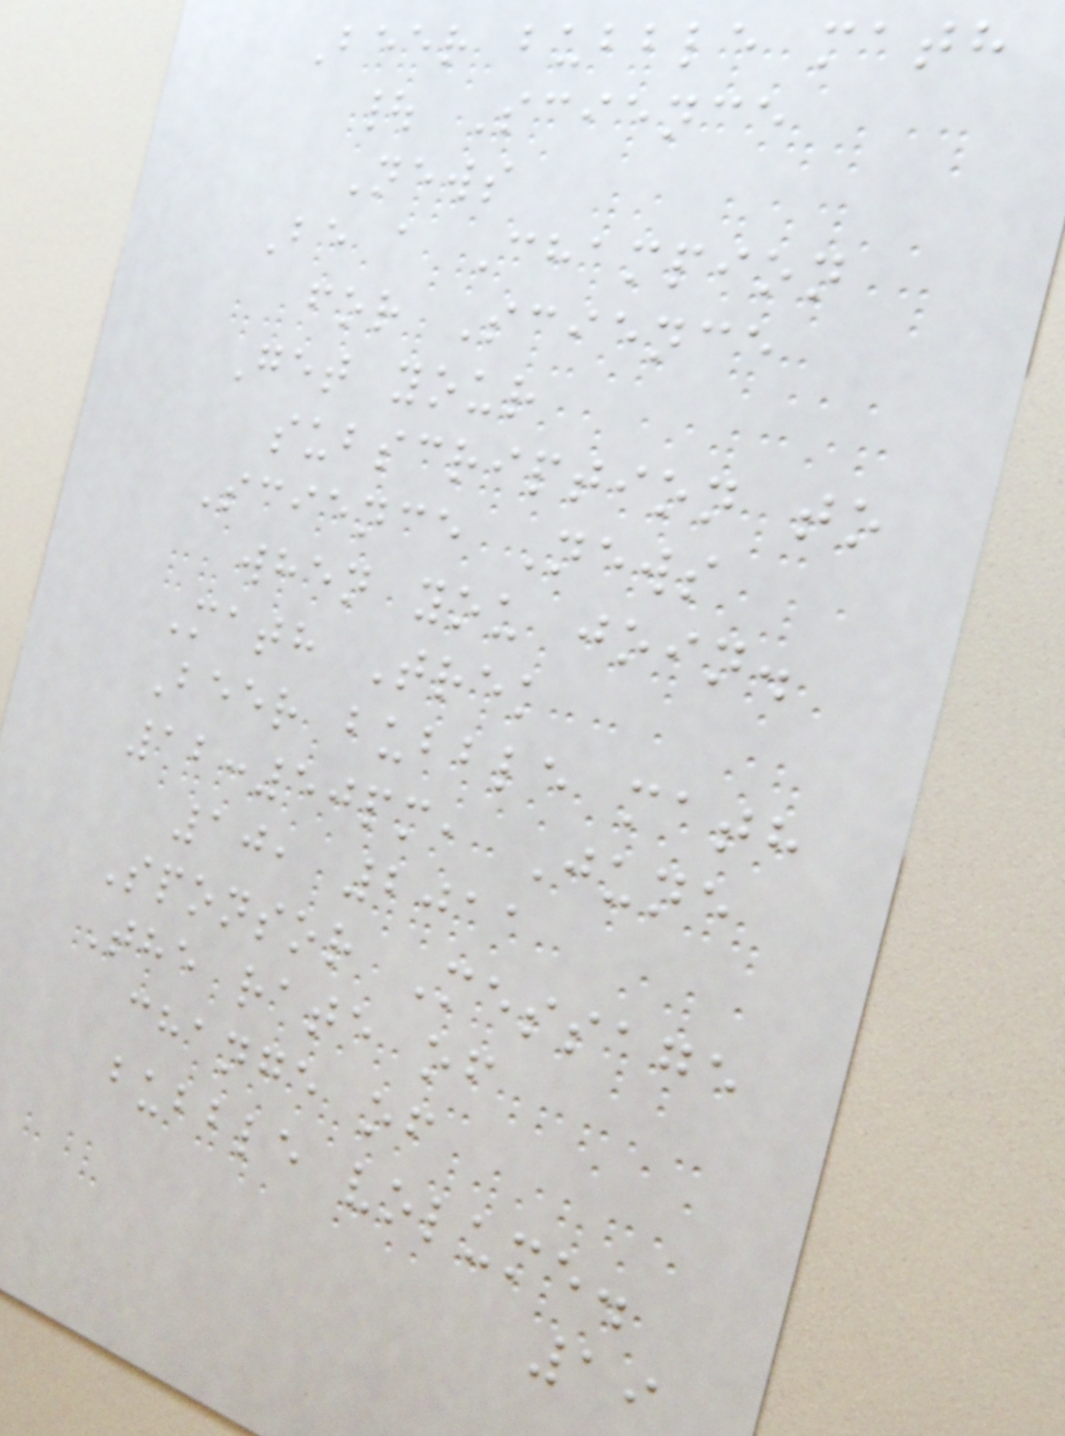Beer bubble math
| Science
News
Be a Champion
for Science
Get your
subscription to
Science News
when you join.
Math Trek
Beer bubble math
12:50pm, June
10, 2011
Sponsor Message
The rate of
change of
bubble volume.
19
